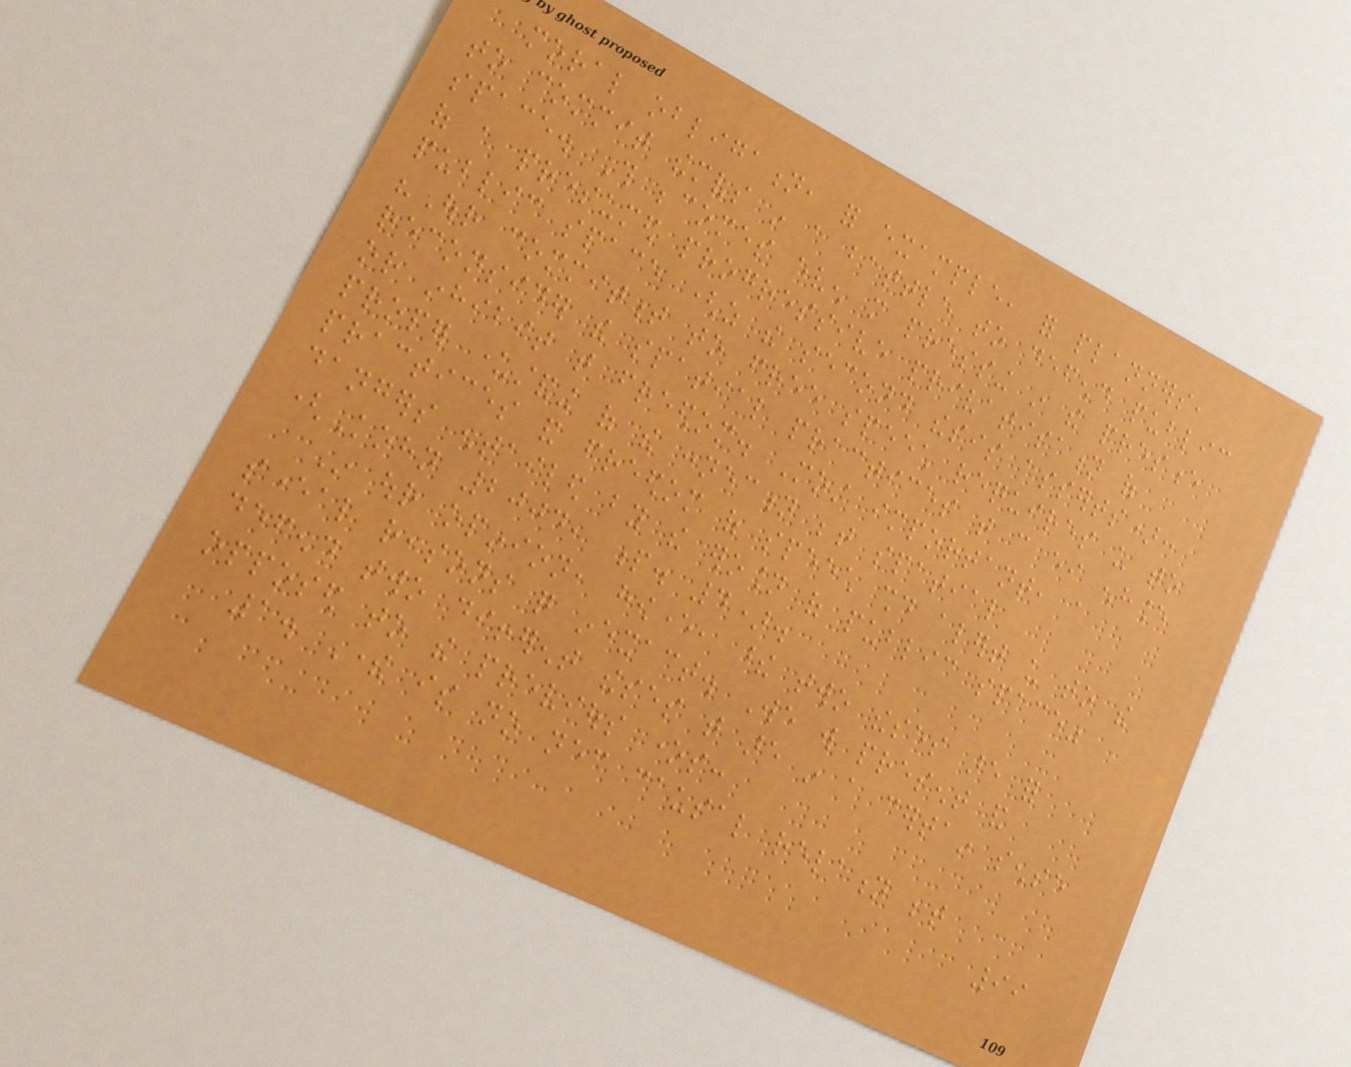moral obligation, for example, for planners,
to commit themselves in a battle to defend public
space. This becomes even more pressing in the presence
of a presumed progressive privatisation of
public space (as the second thesis asserts):
"Our commitment to free speech requires us to
reconsider the spatial practices that can either enhance
or inhibit that freedom. Most important, a
proper understanding of the connection between spatial
practices and freedom of speech should alert us to the
dangers entailed by the erosion of public space"
(Kohn 2004, p. 4).
In our opinion, however, these two theses are for
several reasons quite inexact. We will present and
defend two different theses that are in a certain sense
opposed to the previous ones:
1. There is no necessary causal relation between
99
